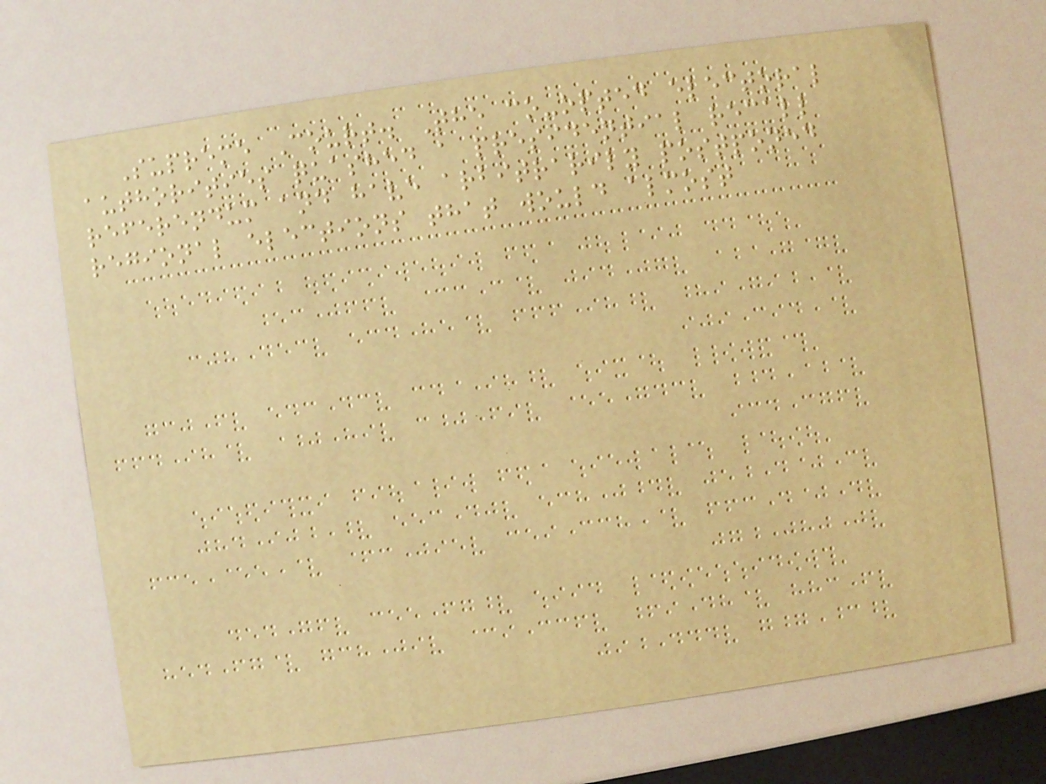Supreme Court. The co-opted electoral
authorities quashed a presidential recall
referendum and have arbitrarily postponed
regional elections that would almost
